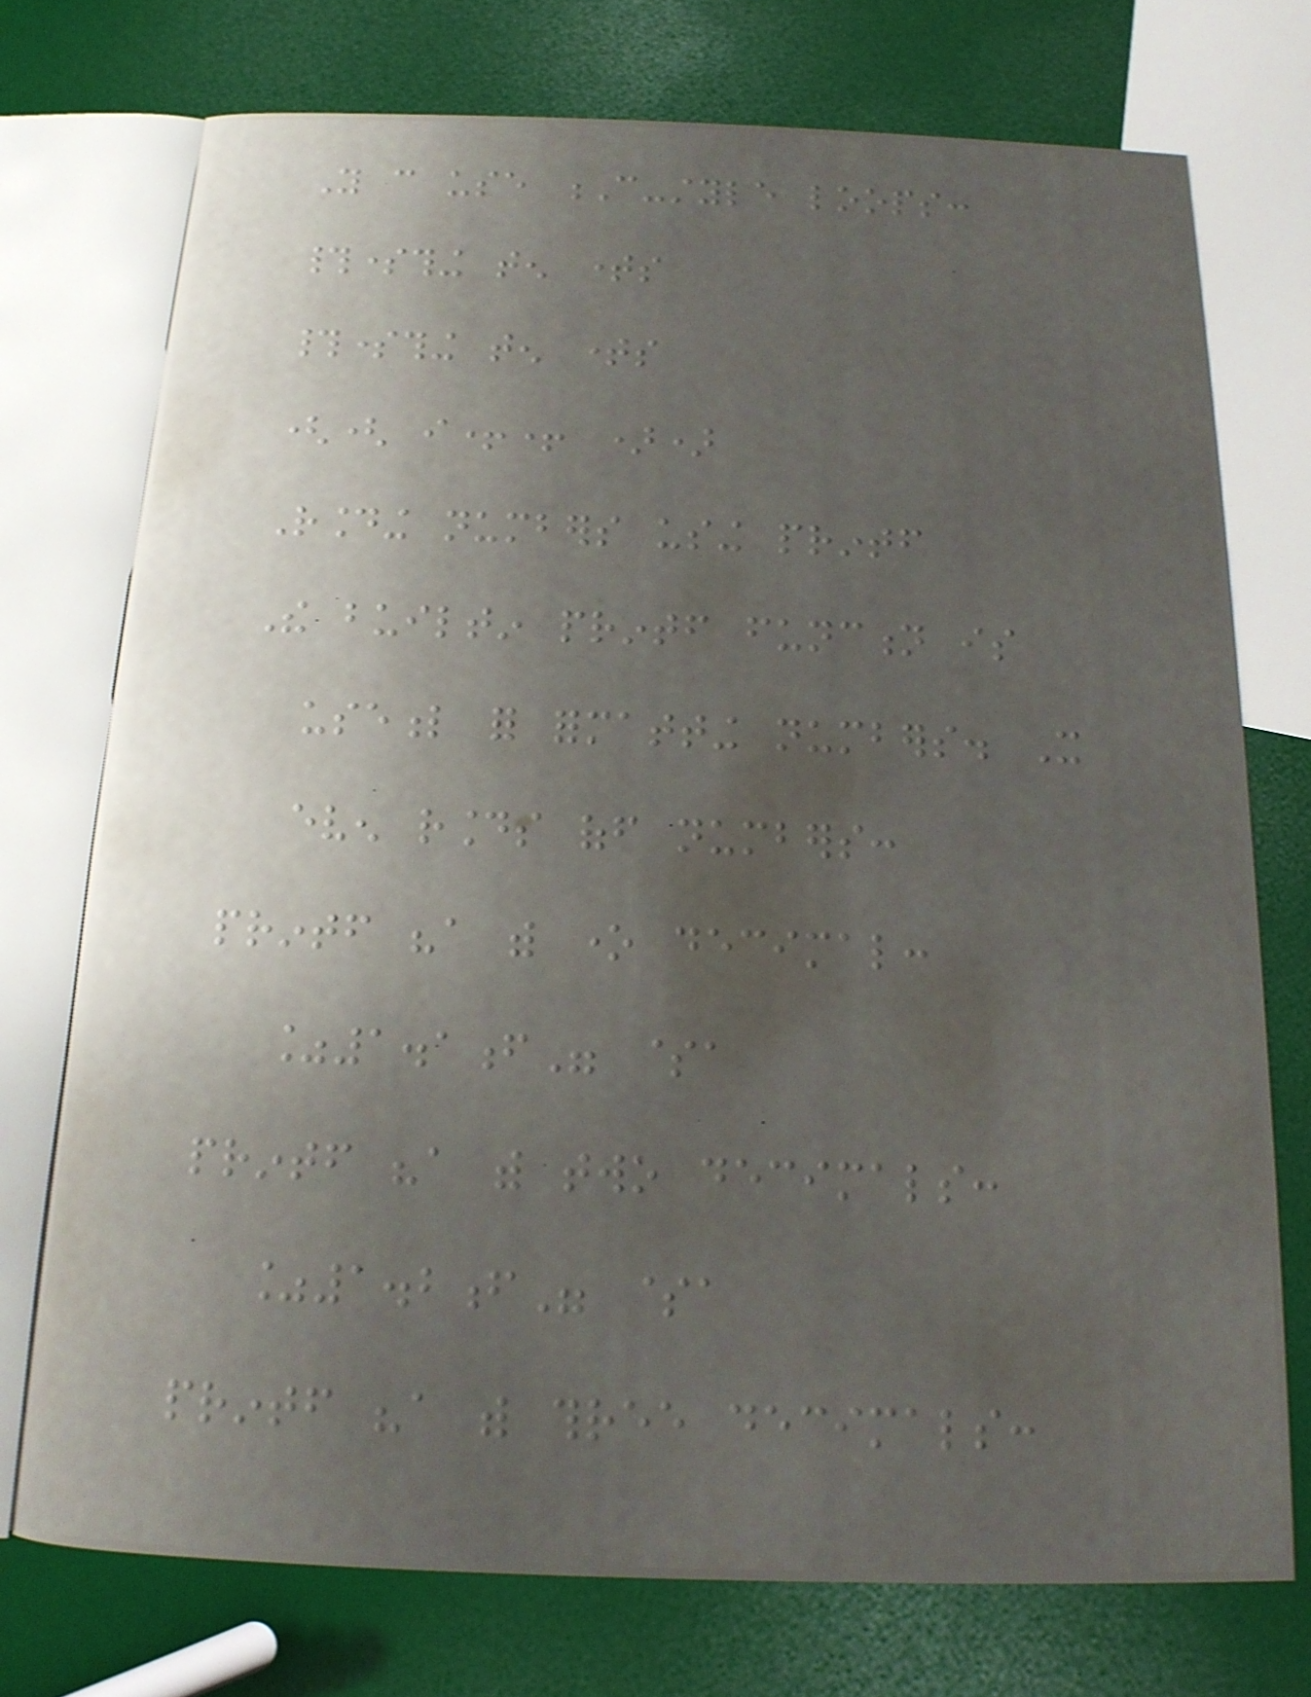You can use C-style loops:
#something ten times
#something ten times
(( i++ ))
Rounding numbers using printf
The builtin printf function is
useful for formatting numbers. It
even rounds off numbers:
printf "a with one decimal:
%1.1f" $a
printf "a with two decimals:
%1.2f" $a
printf "a with three decimals:
